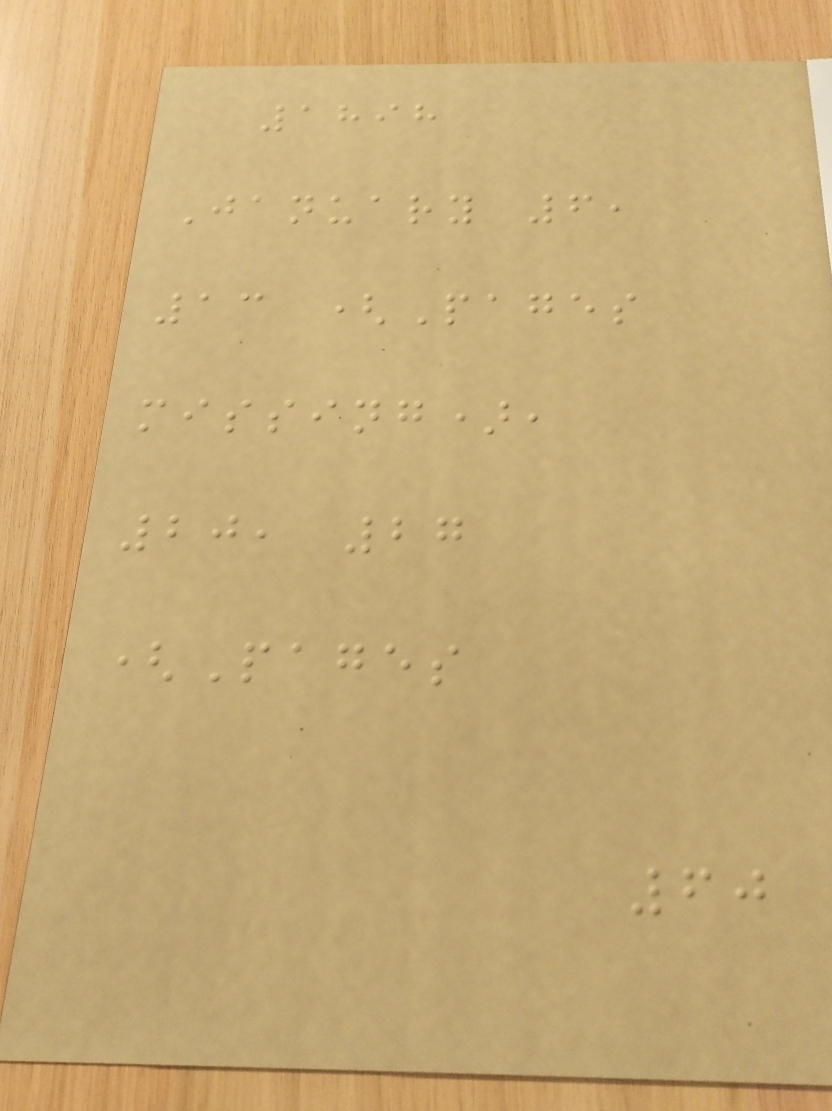1898
January 6,
13 (Pages
missing),
20, 27
(Pages
60
